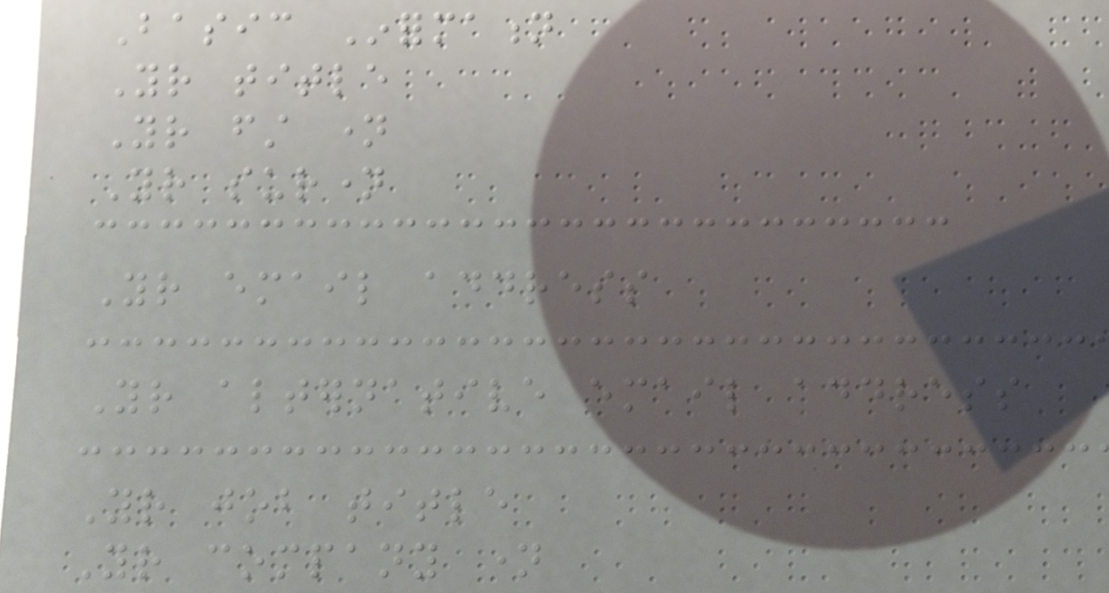Basic Information
Your title
Your first name
Your surname
Your email address
Your alternative email address
Your job title
Your company name
